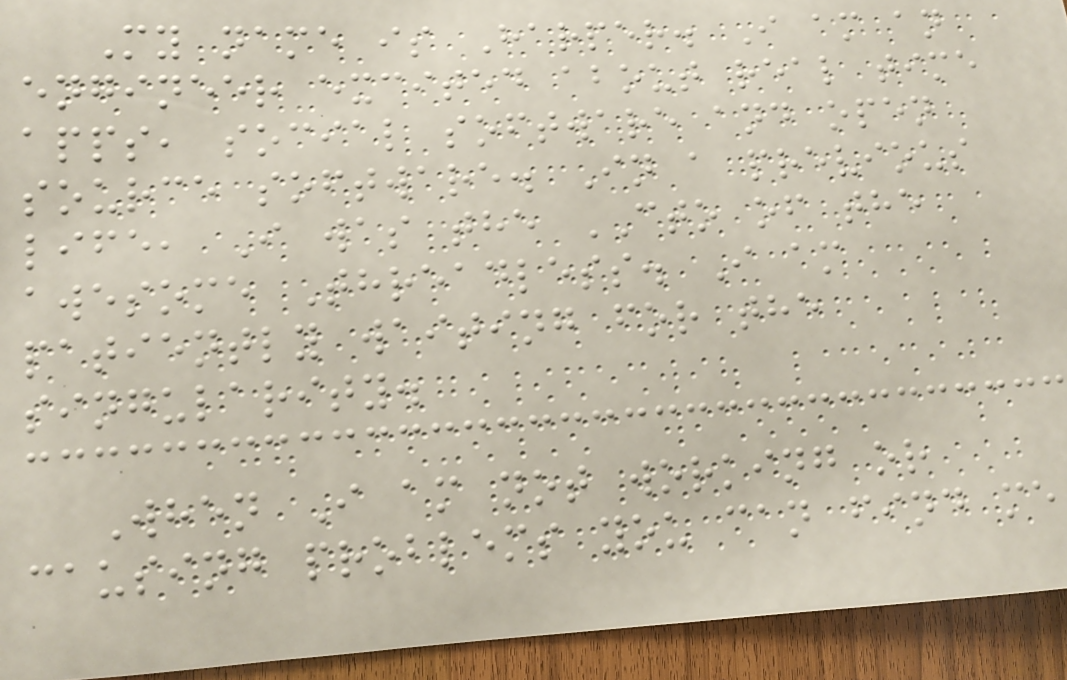My name is Harper. I am an
engineer excited about real time
apps, social software and open
source software. In a previous
life, I was the CTO of the
awesome Threadless. I am
patiently waiting for the
singularity.
When I am not working or
causing problems you can find me
